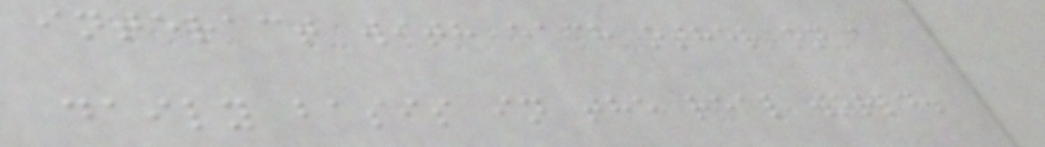interact with each other on a
daily basis in the real world.
